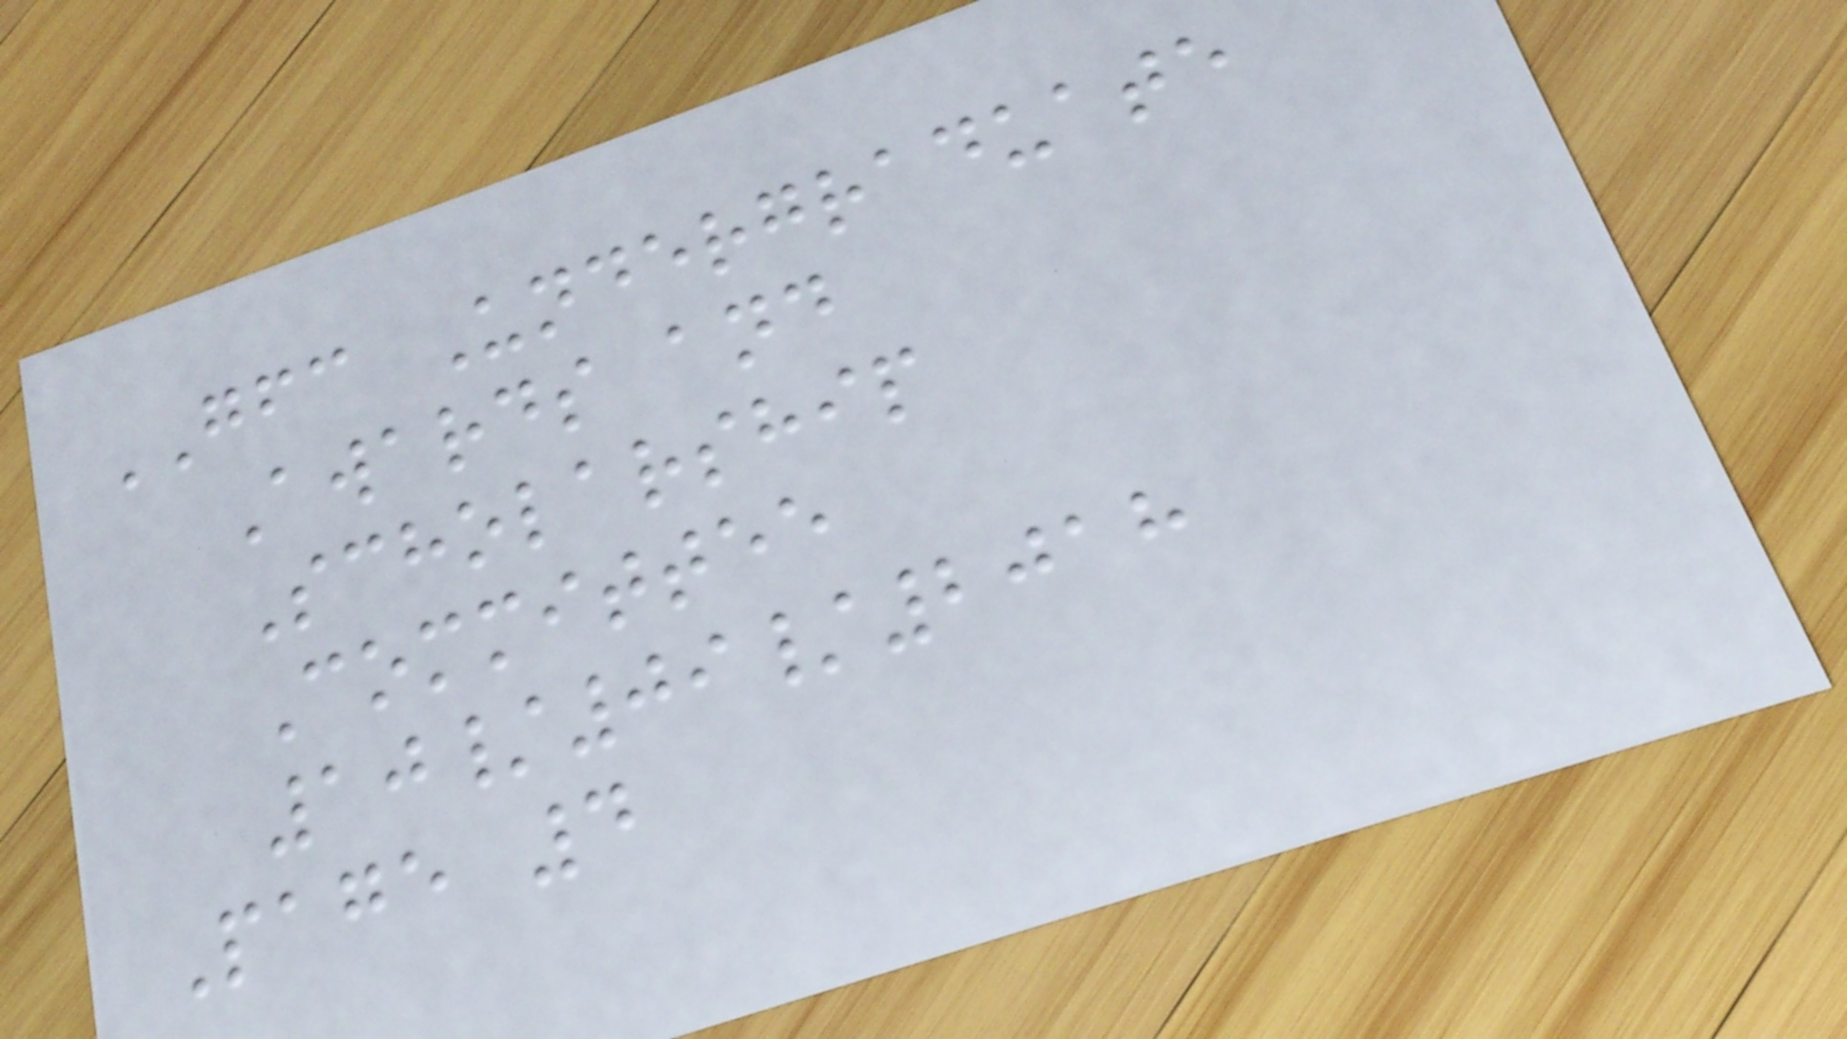GFC Undergraduate
Awards and
Scholarship
Committee
10/09/2018
Page 4
